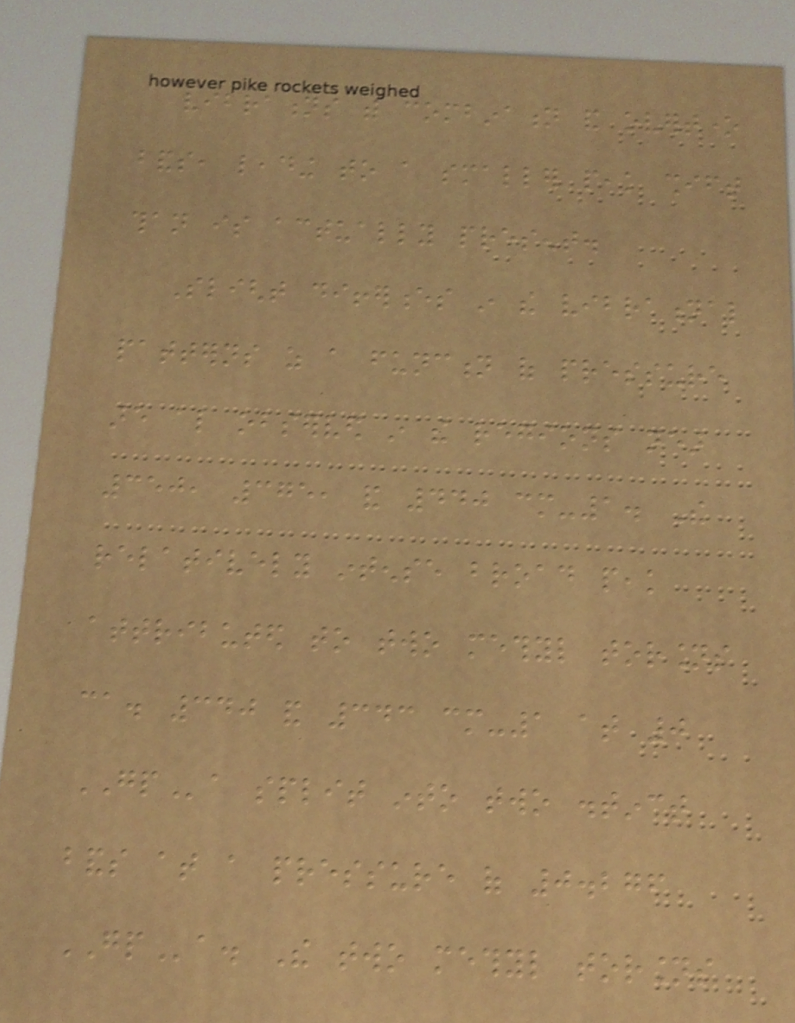vibrations with combination and overtone
bands, leading to a smaller peak shift
than is actually present.
Slight differences in the vibrational
patterns as a function of pressure
are also observed in the regions near
350, 375, and 440 cm-1. The
relatively intense broad peak
attributed to two methyl torsions
ca. 340 and 343 cm-1 at 0
GPa split into two distinct
bands at a pressure of 0.276
GPa. The two methyl torsions
